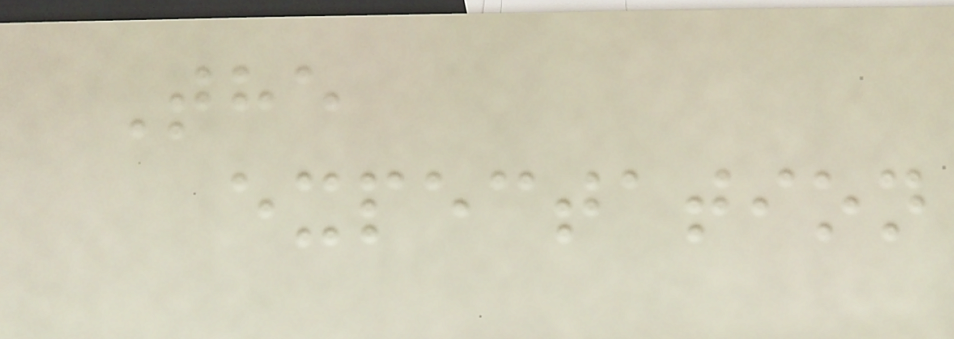The
expectation
